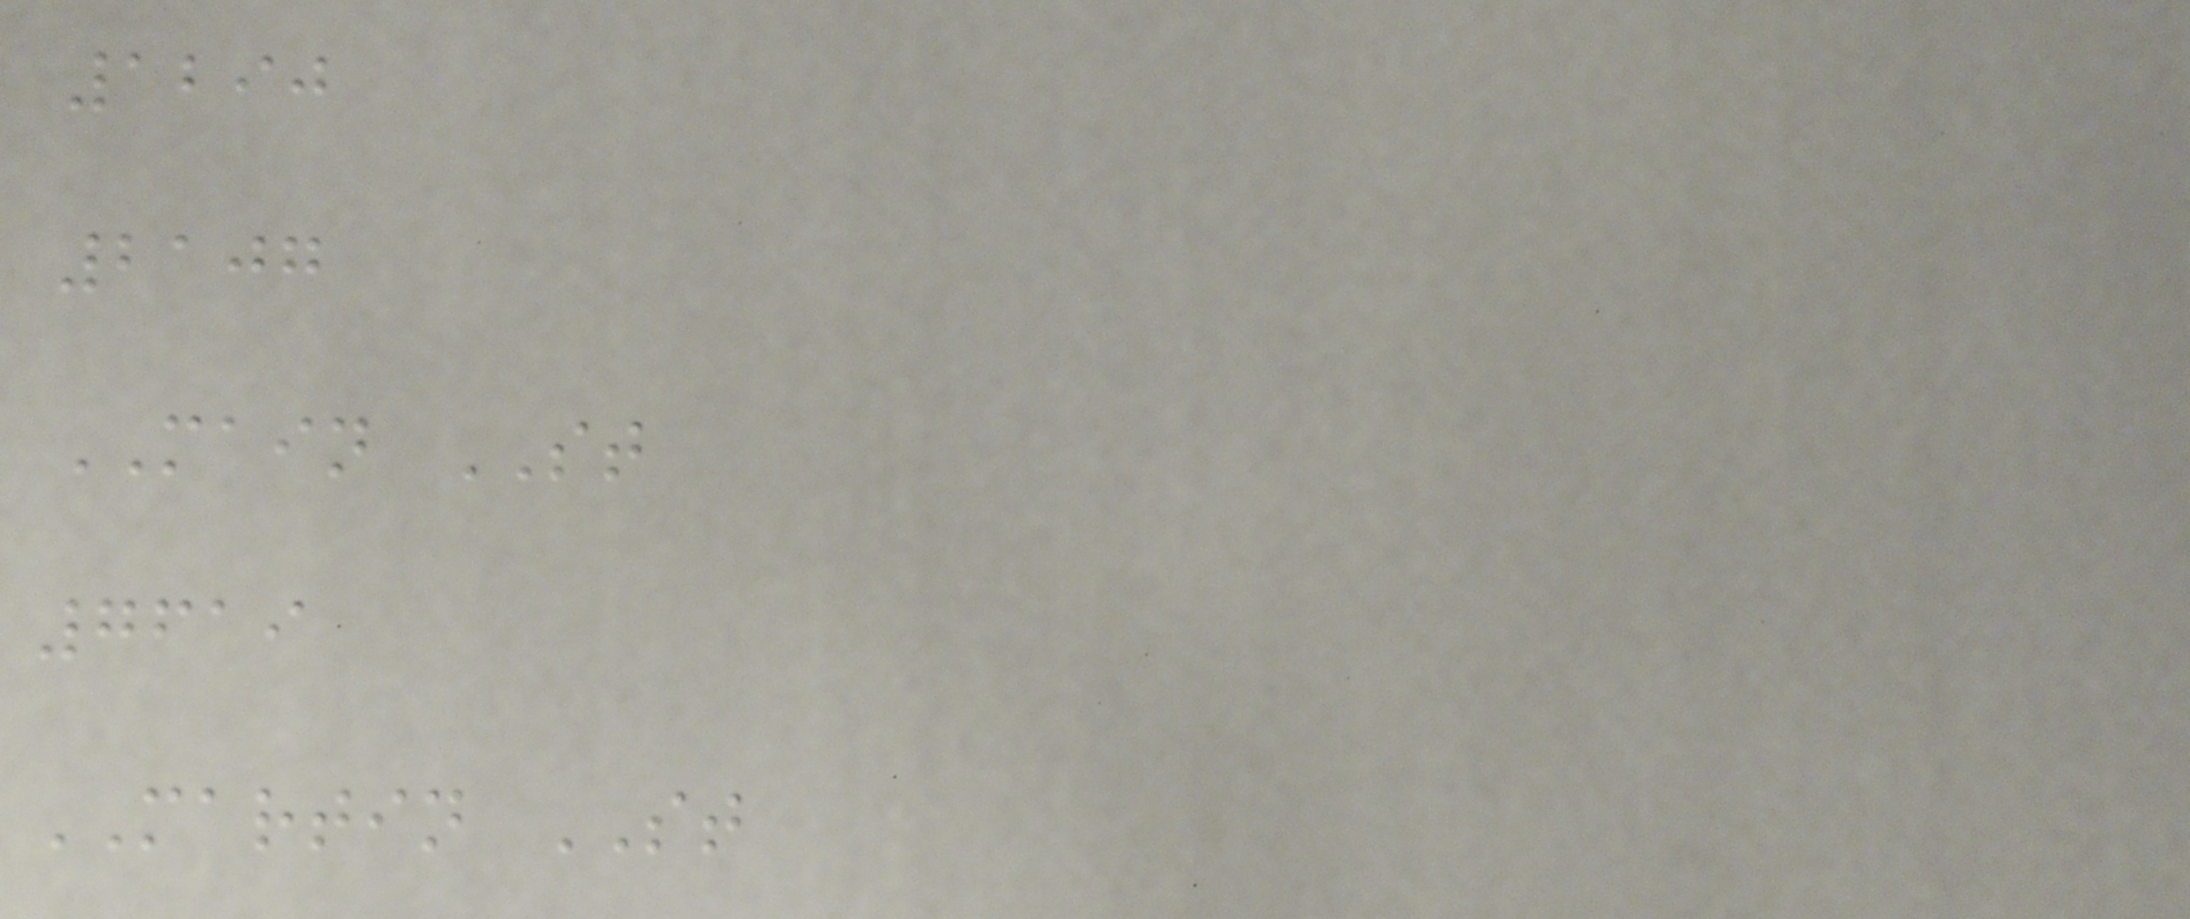1290
2107
MAIN ST
7619
MARTIN ST
